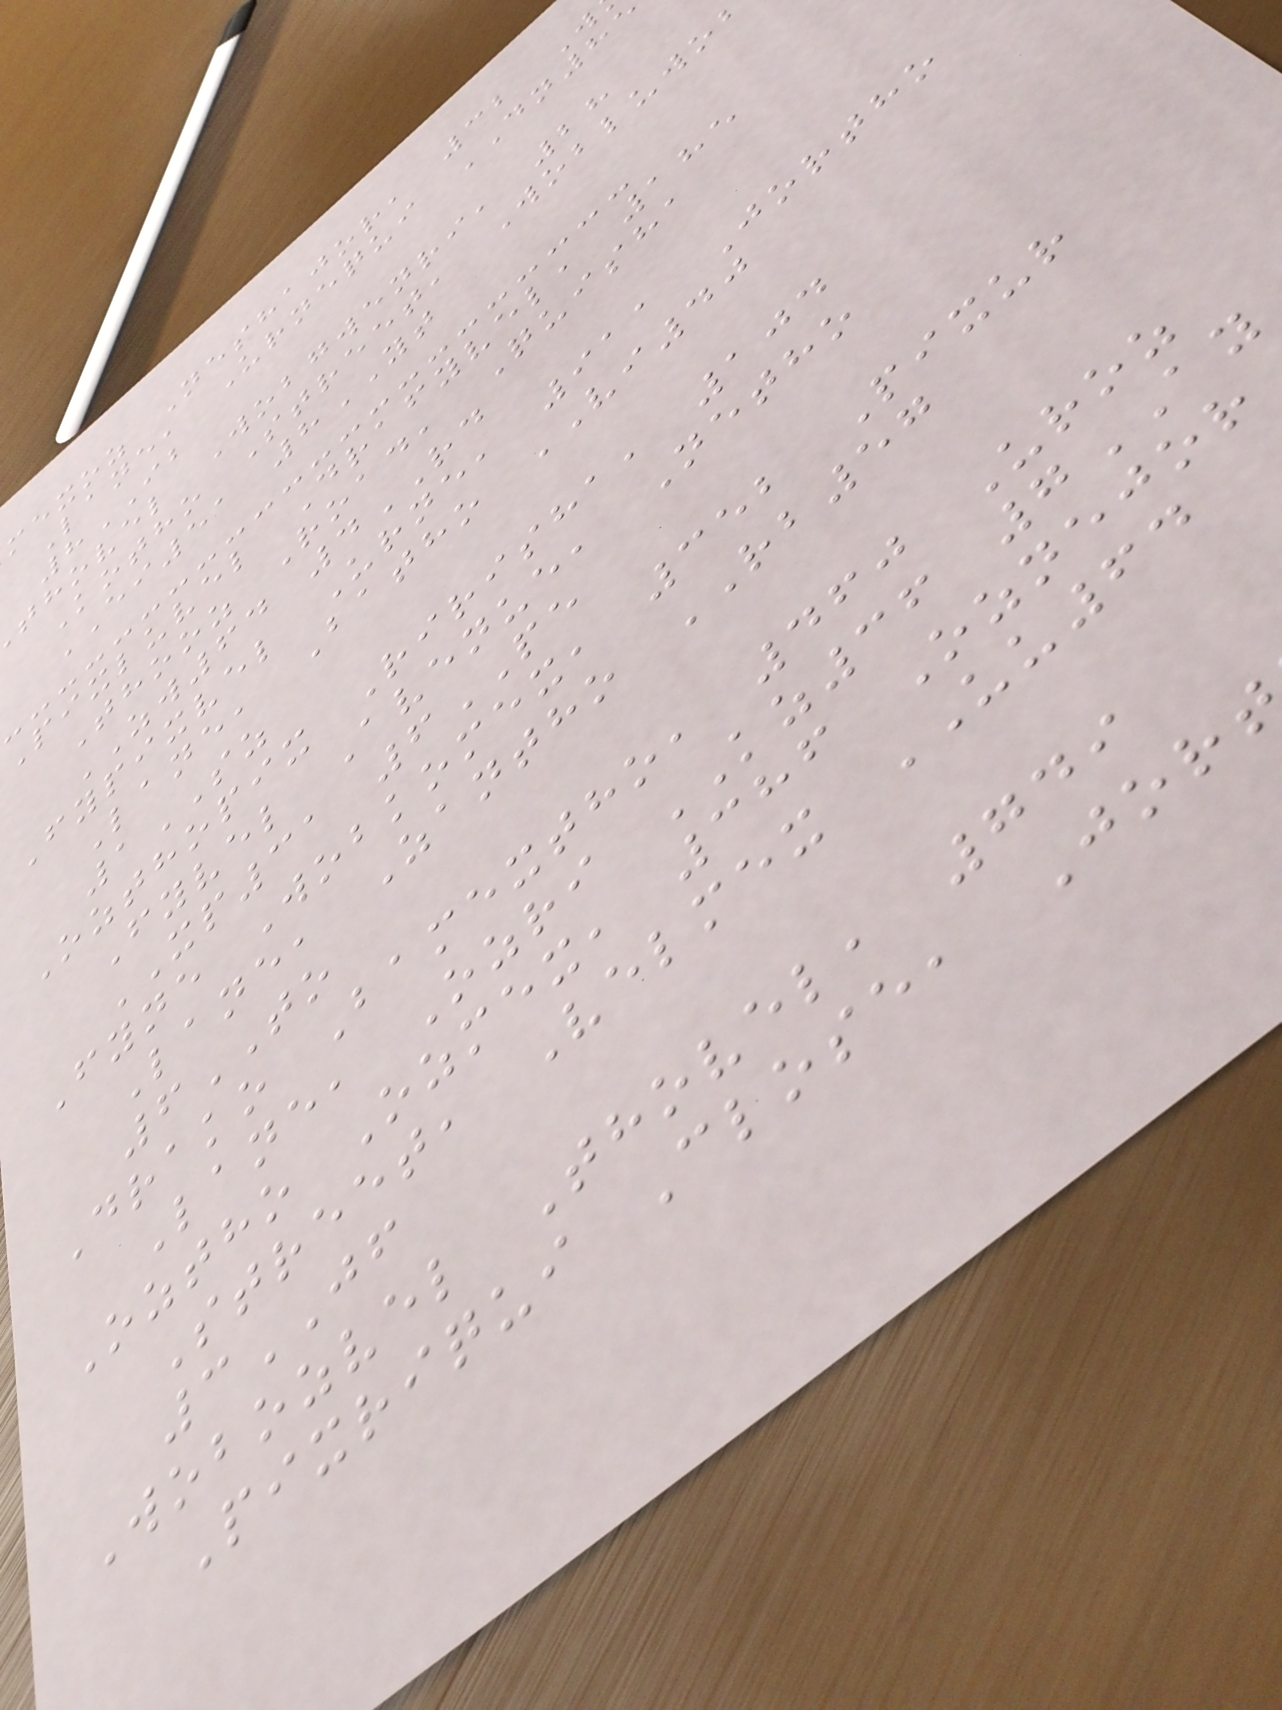mexoz Neshajor, 32 W
Lane, Urnequi DN85
8IB
thovel Wobgwenri, 28
Kotho Street, Wobluwo
EI51 8YT
Pixluvel Drafyvel, 185
Thooz Road, Quisha
ZW64 4RD
Fypixvel Urne, 911 Jortho
Lane, Batho VI40
1SZ
Ozthopix Ririsha, 104
Fyvel Avenue, Netho
XP31 6PE
Fyne Wobkomex, 352 Pixur
Lane, Zantho RB57
6TO
Drako Bamextho, 460 Uroz
Lane, Ozri KZ36 7AY
Oztho Ozmex, 386 Oznejor
Street, Velmex UU64
3JF
Wobozvel Thovel, 749
Pixriqui Close, Jor
